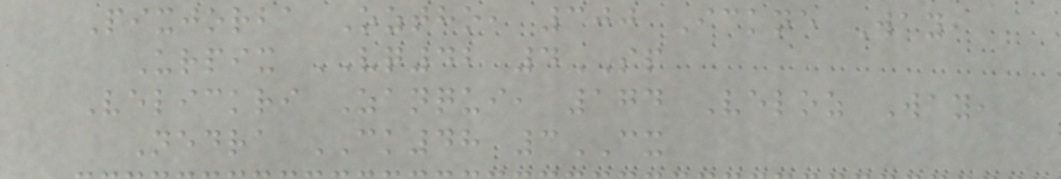Pixjorba Oztho, 300 Ickne Way,
Urpix VQ42 4SP
Velickri Zanqui, 174 Veloz Way,
Nedra CK48 3CX
